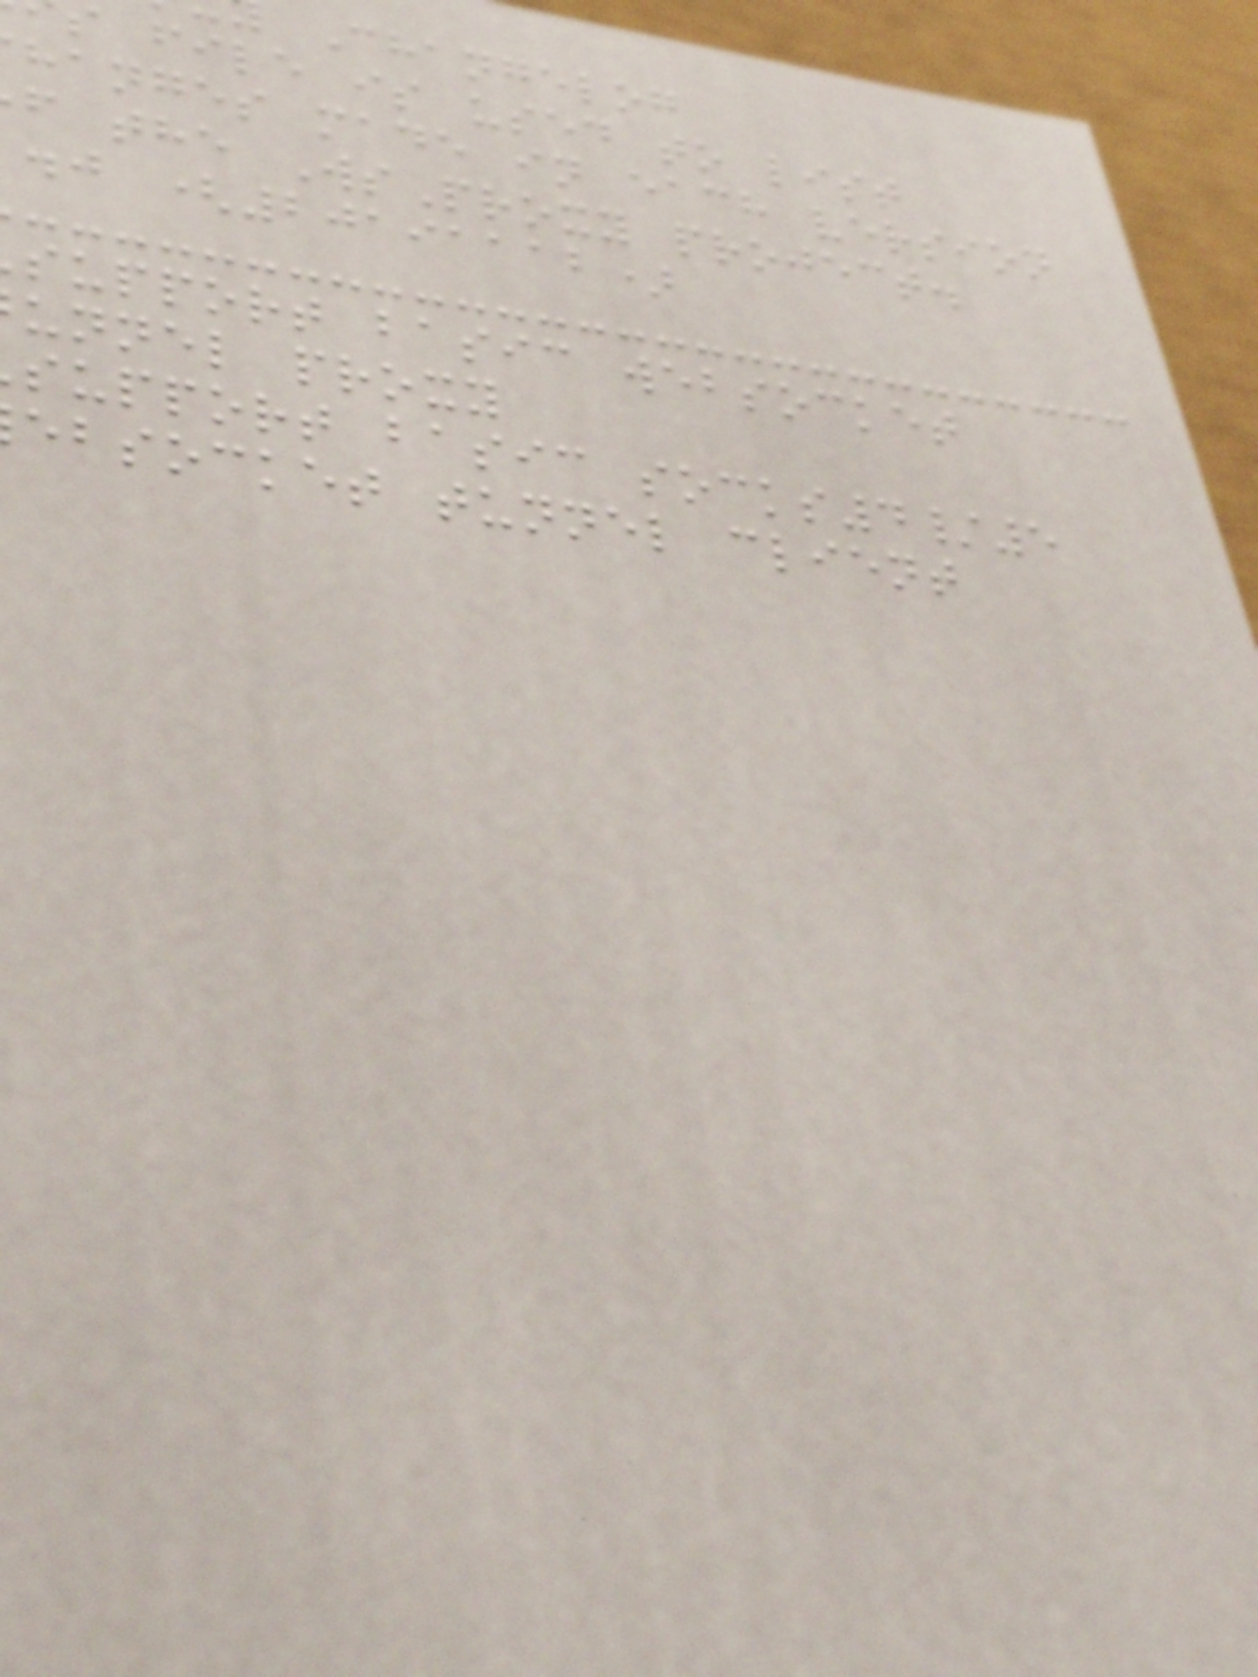Changelog
file is used to list
hanges made in each version
f the WsProxy project.
.j (20191112)
support basic websocket
unnel proxy
support basic socks4/5
ebsocket tunnel client
